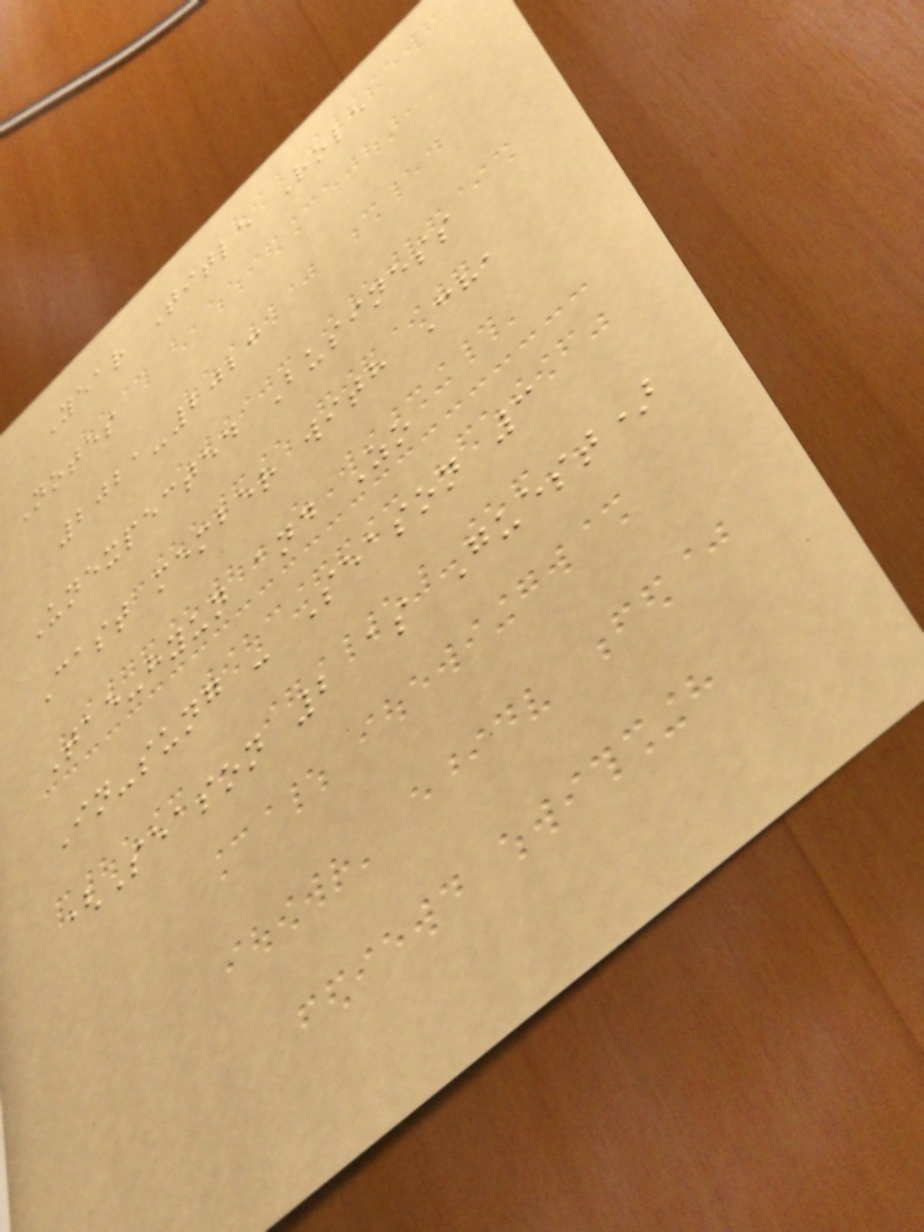Year Title Role
Notes
2021-2023
Unexpected Business
Cast member with Cha
Tae-hyun and Zo
In-sung - Season 3
(Season 2 as Guest)
